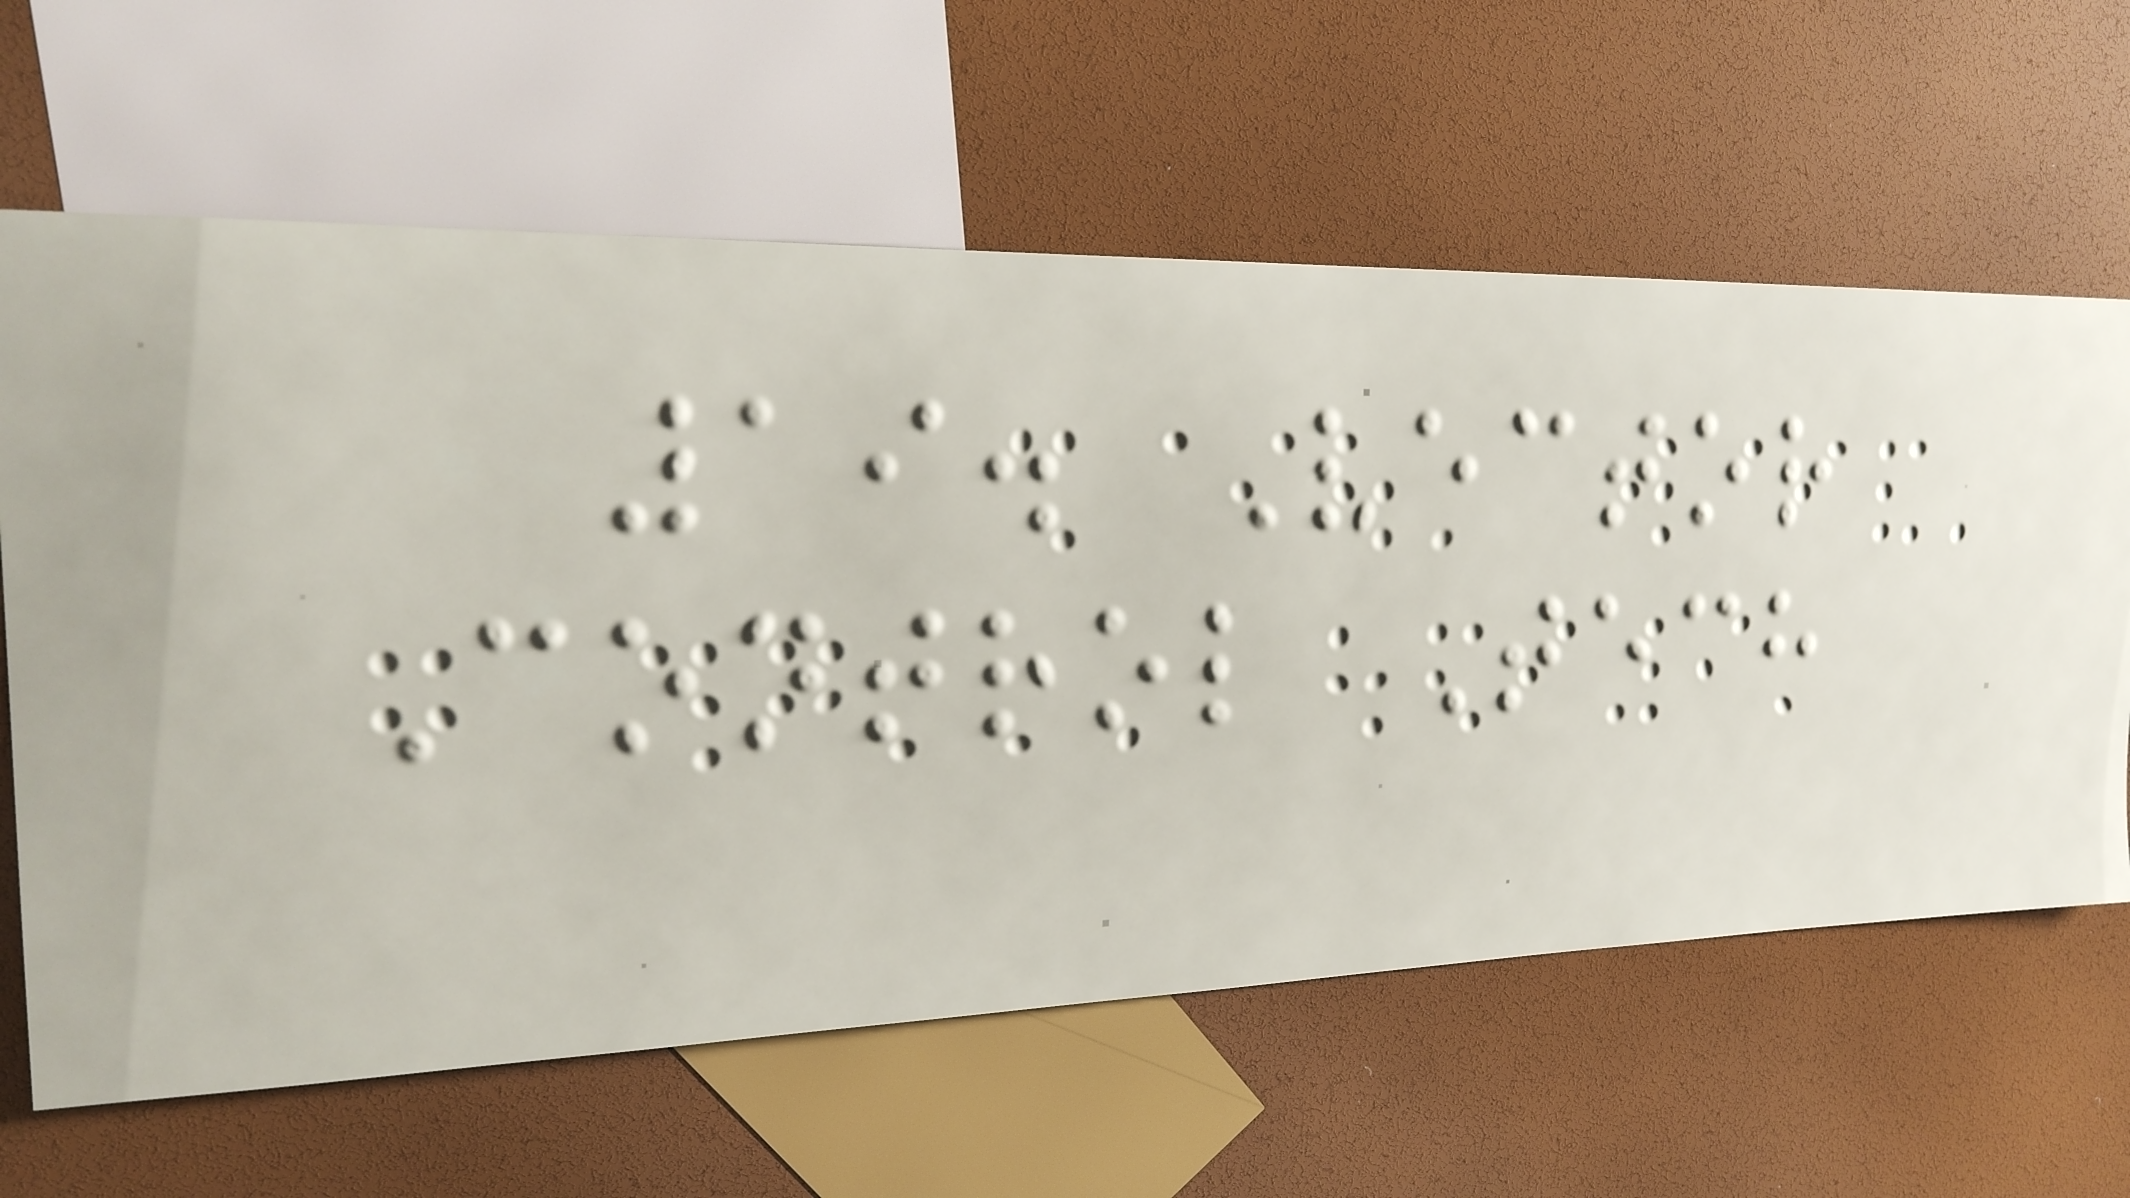19. Vector
Control Tech
